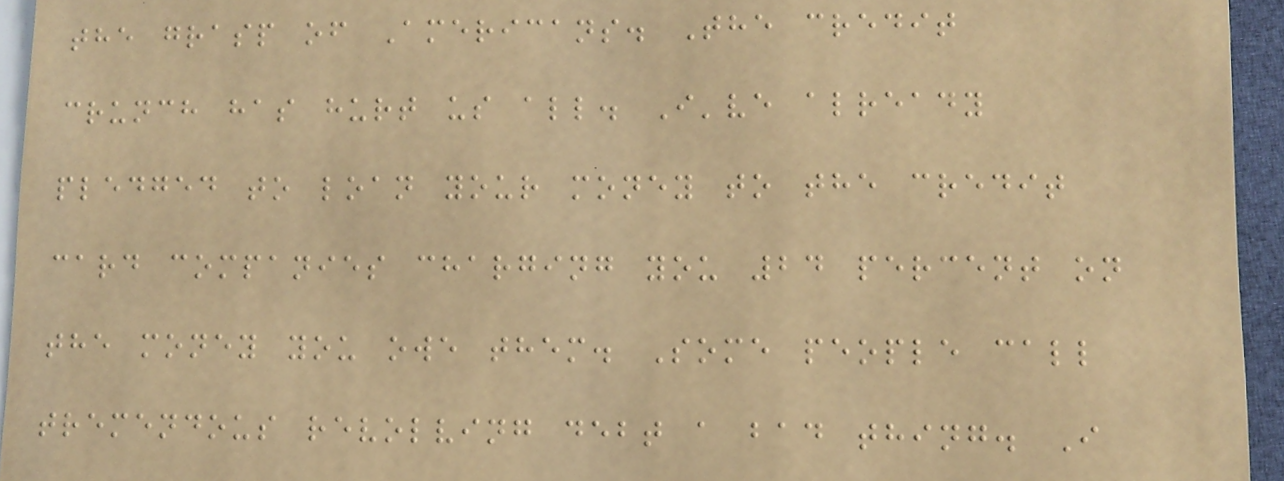the grasp of Americans. The credit
crunch has hurt us all. I've already
pledged to loan your money to the credit
card companies charging you 24 percent on
the money you owe them. Some people call
tremendous revolving debt a bad thing. I
